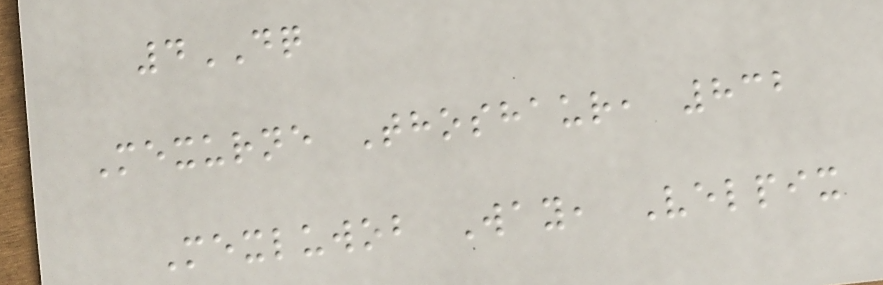4DQ
Mexurne Thoshaur, 832
Mexluwob Way, Velpix
